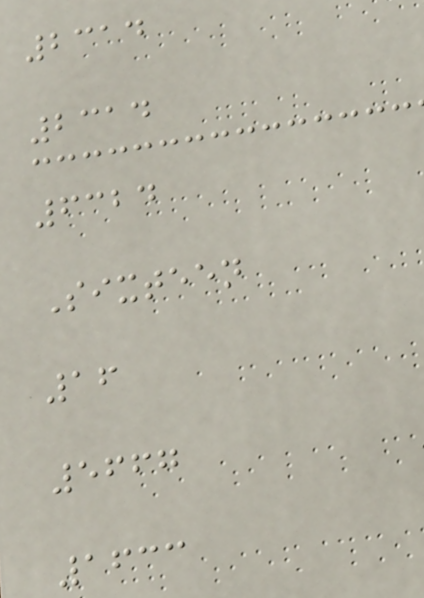2314
2314
6324
Sixteen
16
5667
1633
